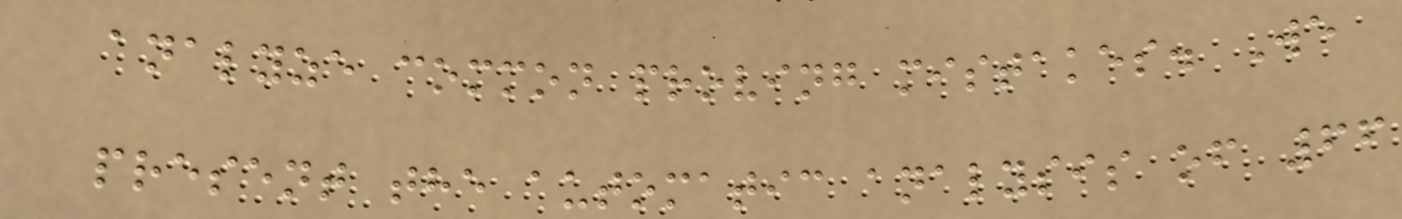analyze common proving mistakes. We
present the automatic analysis of 66
